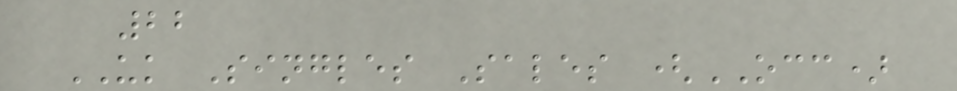22
UK Singles Sales (OCC)
